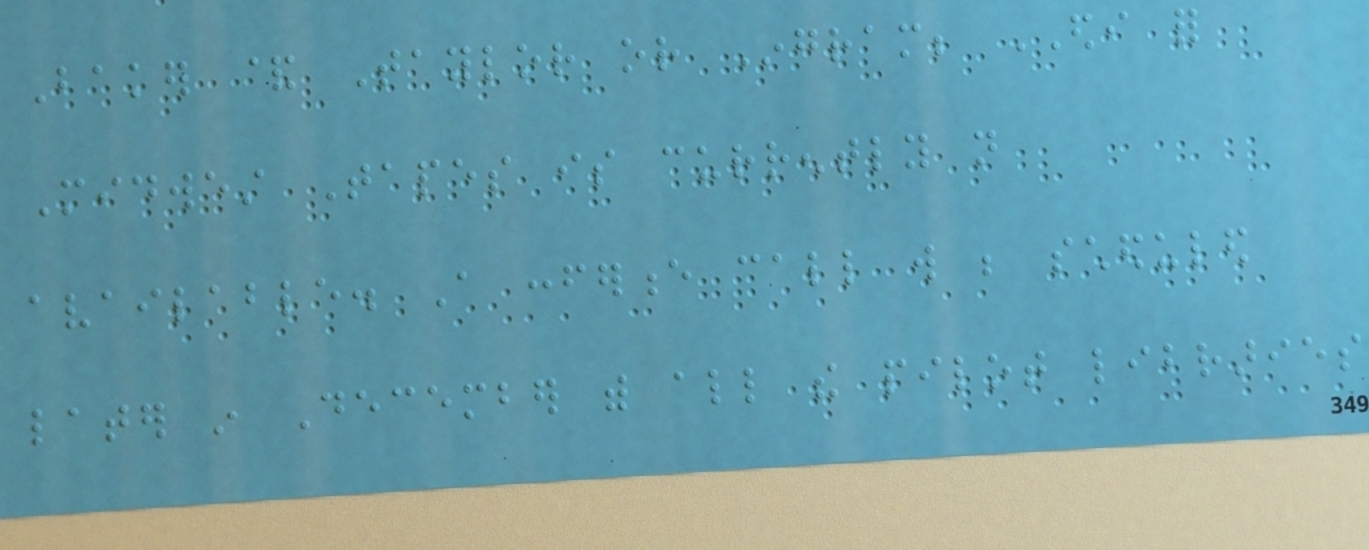Baker & Taylor or Ingram; EDI for
Midwest Tapes is currently not
available. A conference call will be scheduled
later in December with all the pilot libraries
